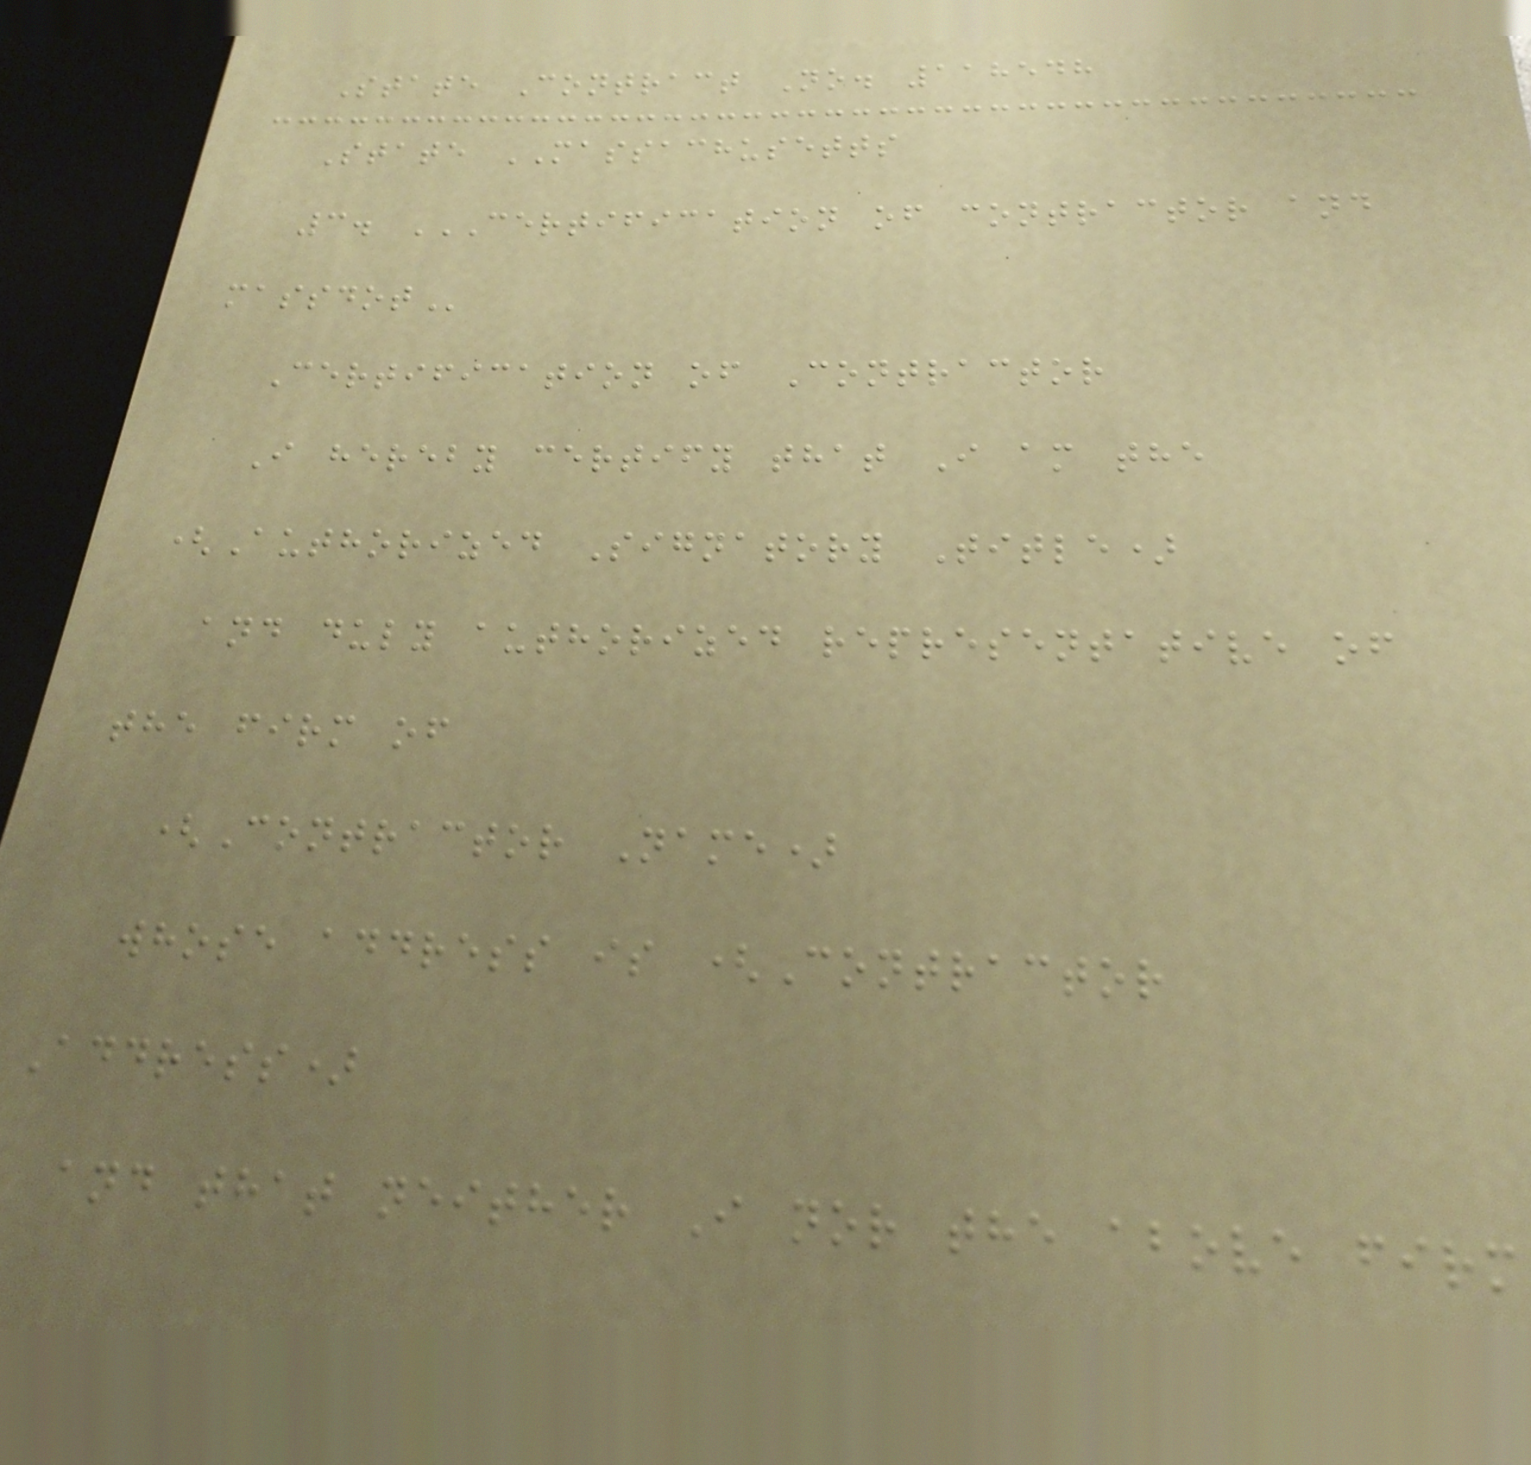State Contract No. 118548
State MASSACHUSETTS
3. CERTIFICATION OF CONTRACTOR AND
MASSDOT
Certification of Contractor
I hereby certify that I am the
(Authorized Signatory Title)
and duly authorized representative of
the firm of
(Contractor Name)
whose address is (Contractor
Address)
and that neither I nor the above firm
